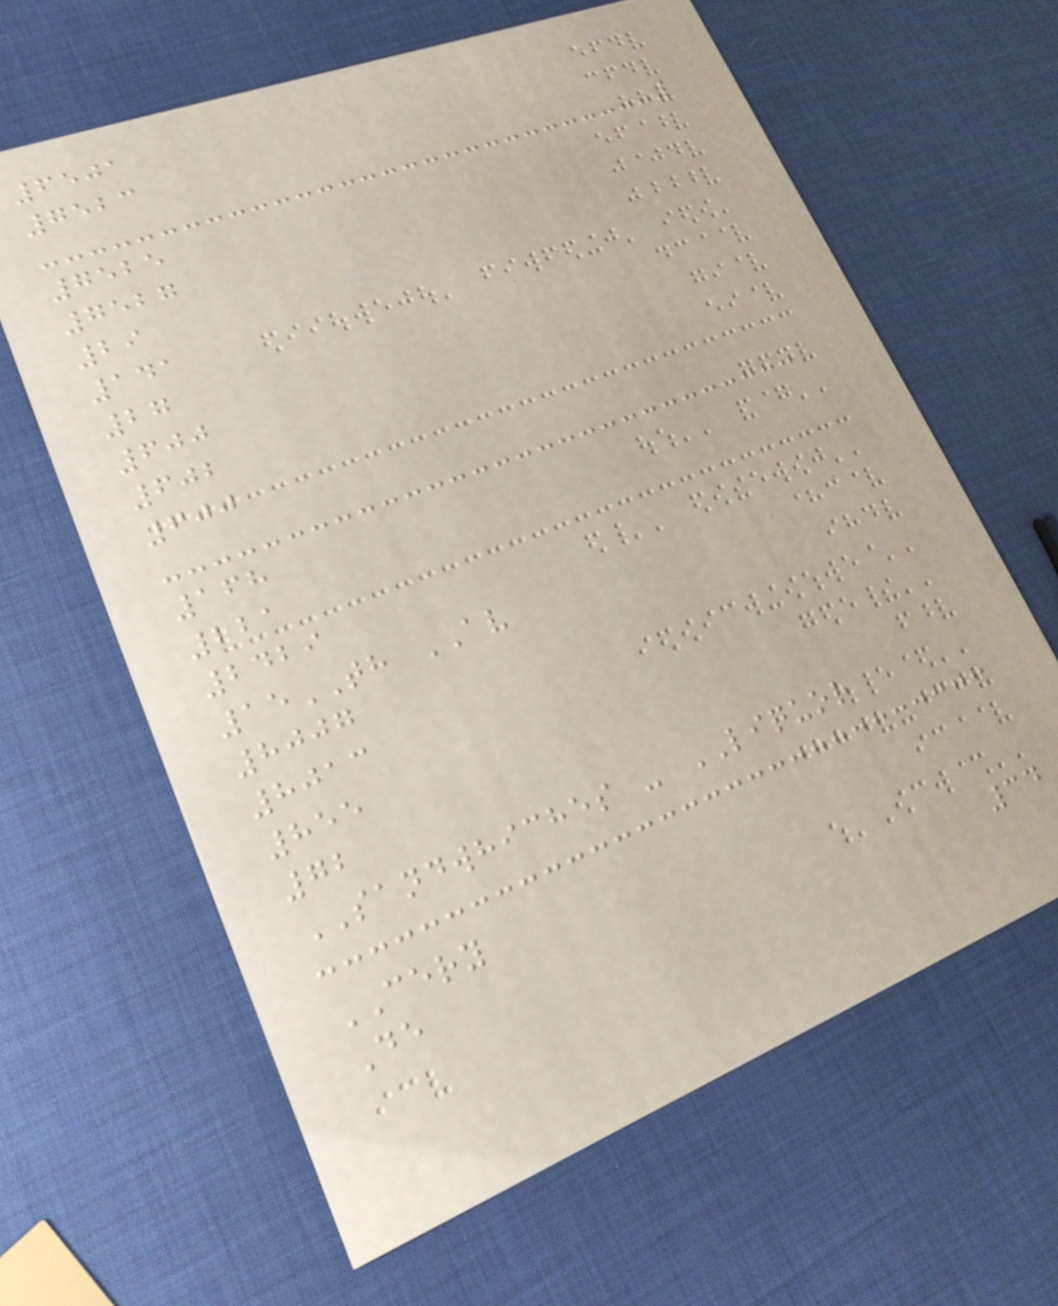6501
7523
7525
7527
29
141
27
600
602
600
168
221
2429
15TH AV
8007
8013
855
72
SANDWHICHES - LIQUOR
CERY
De
34
